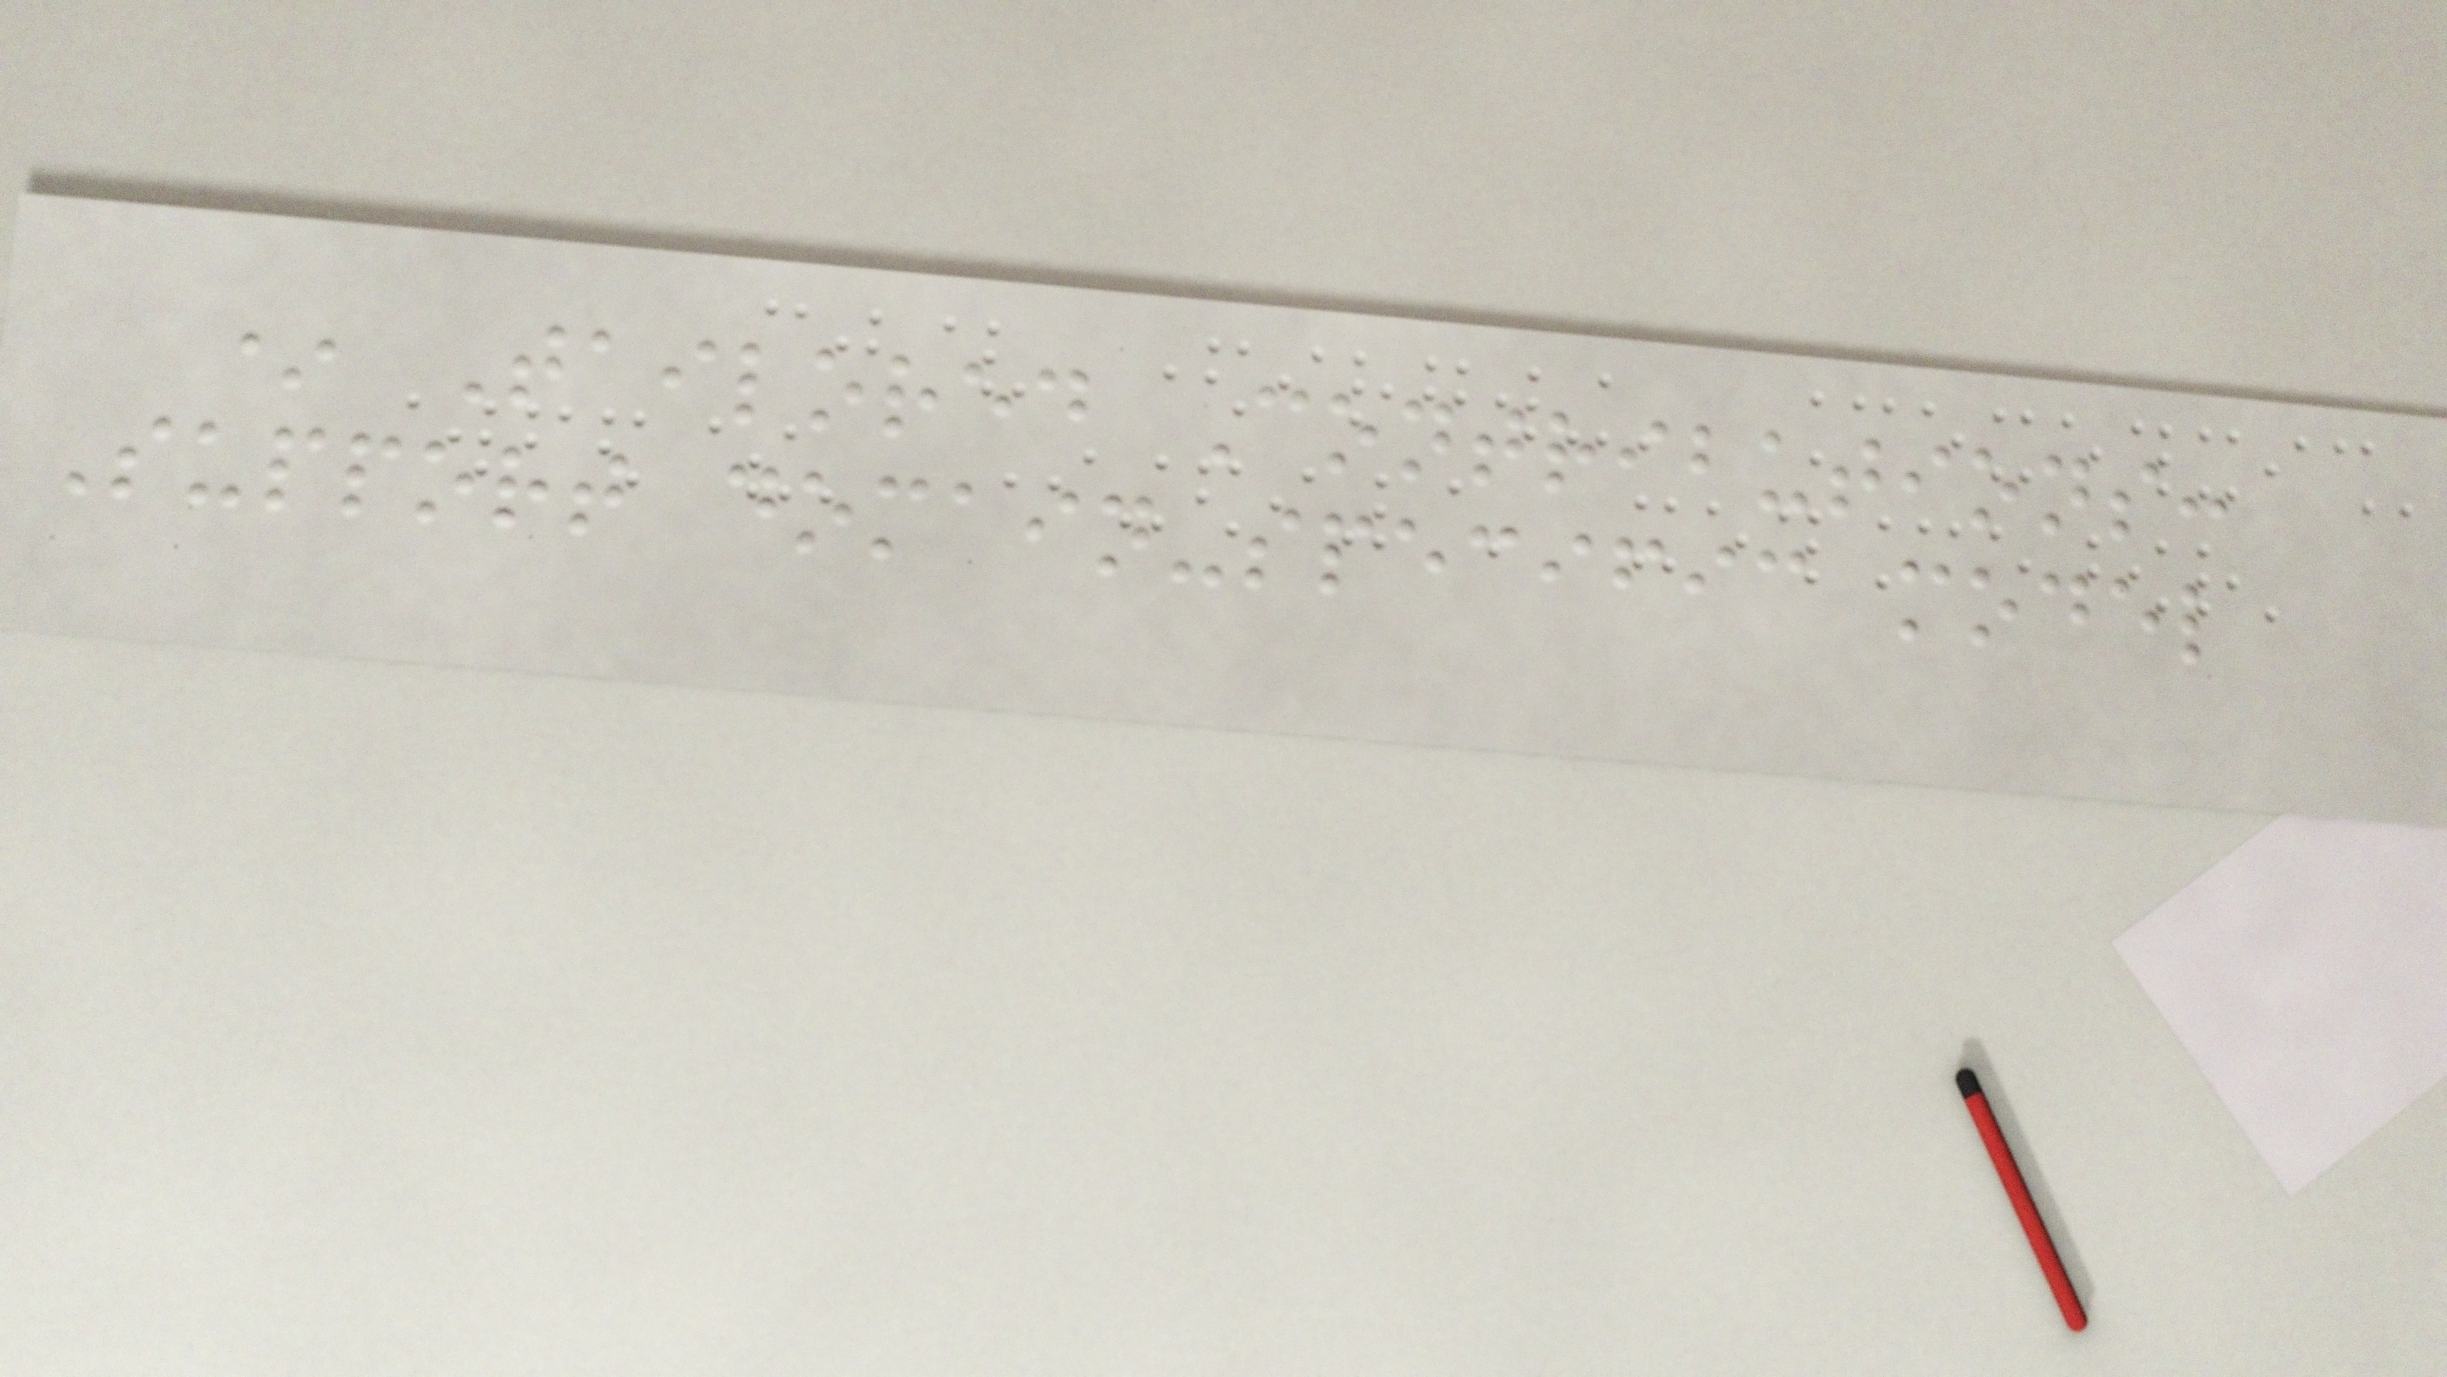* Tailored Contributions:
Support domain-specific model
